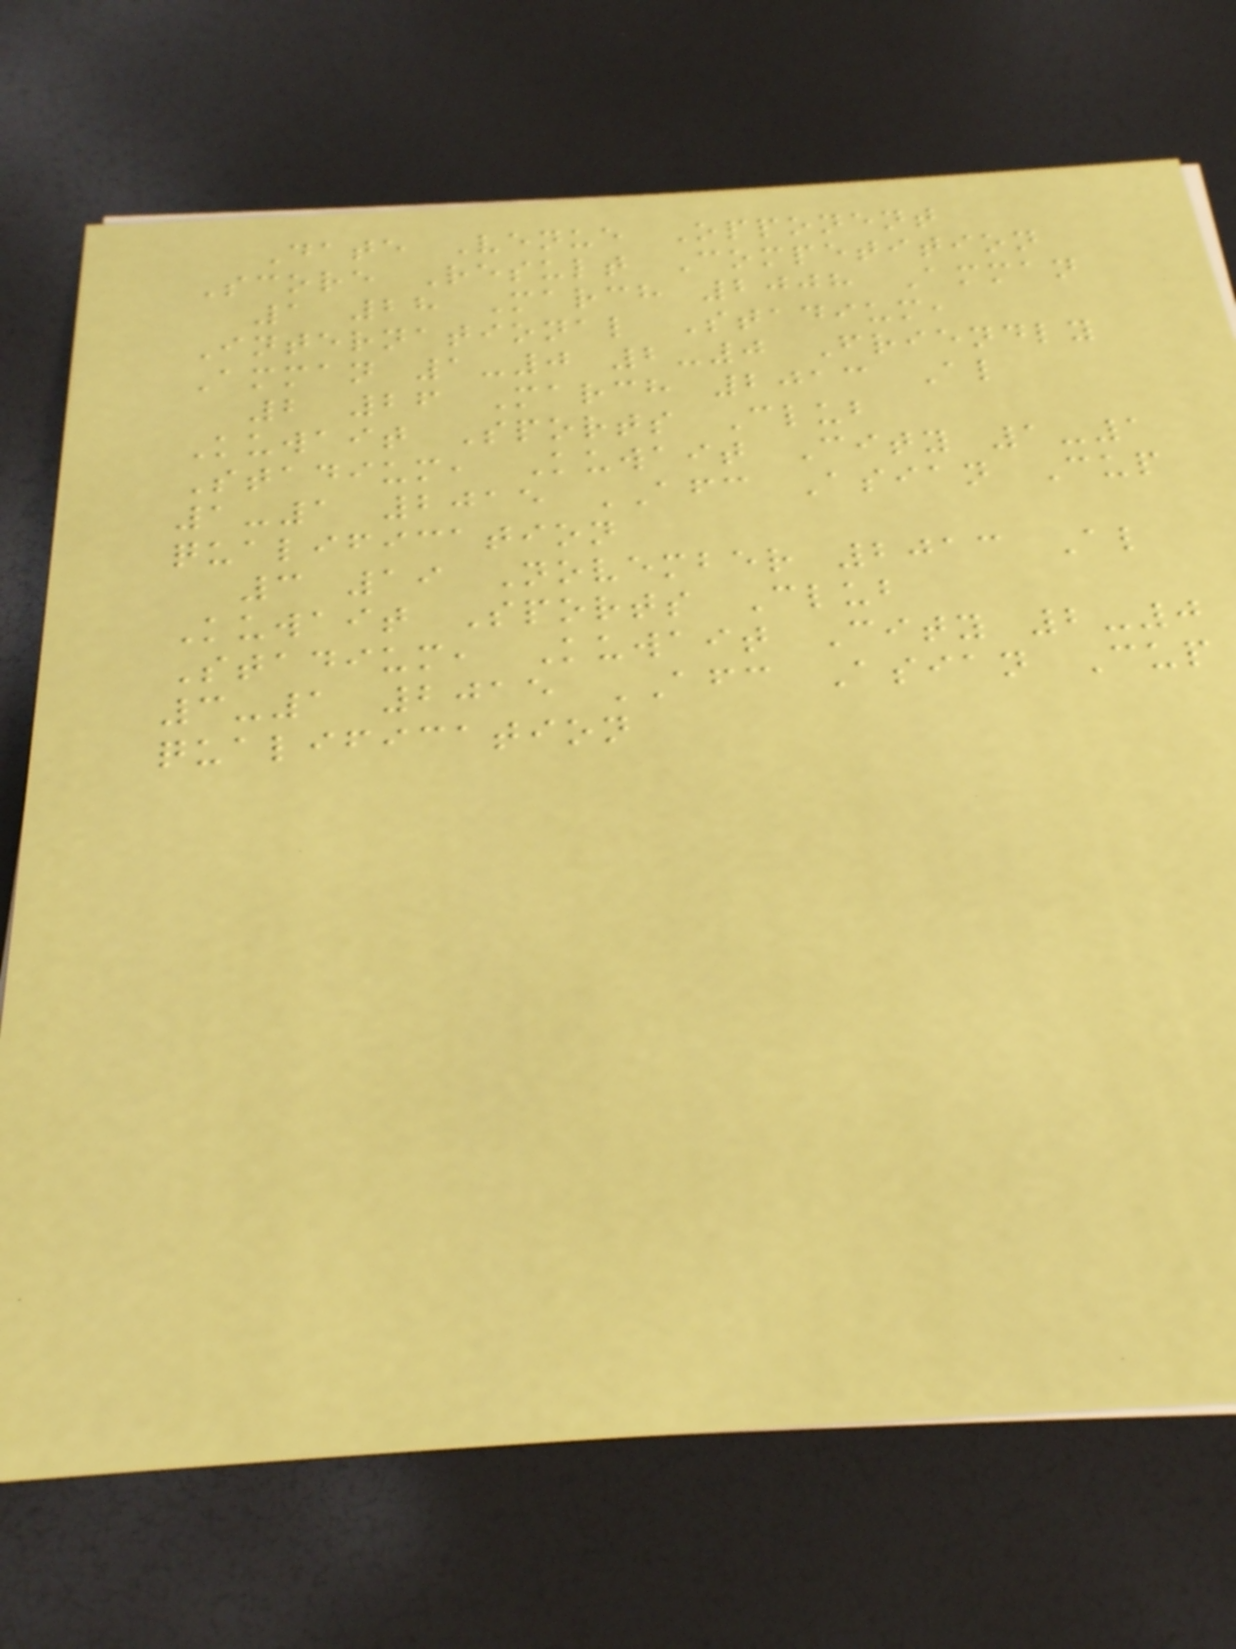Date Venue Opponent
Score Result Competition
1 28 March 2008 Amman
International Stadium,
Amman 1-0 2-0 Friendly
2 26 March 2013 Al
Kuwait Sports Club
Stadium, Kuwait City 1-1
1-1 2015 AFC Asian Cup
qualification
3 19 November 2013 Al
Kuwait Sports Club
Stadium, Kuwait City 2-0
3-1 2015 AFC Asian Cup
qualification
